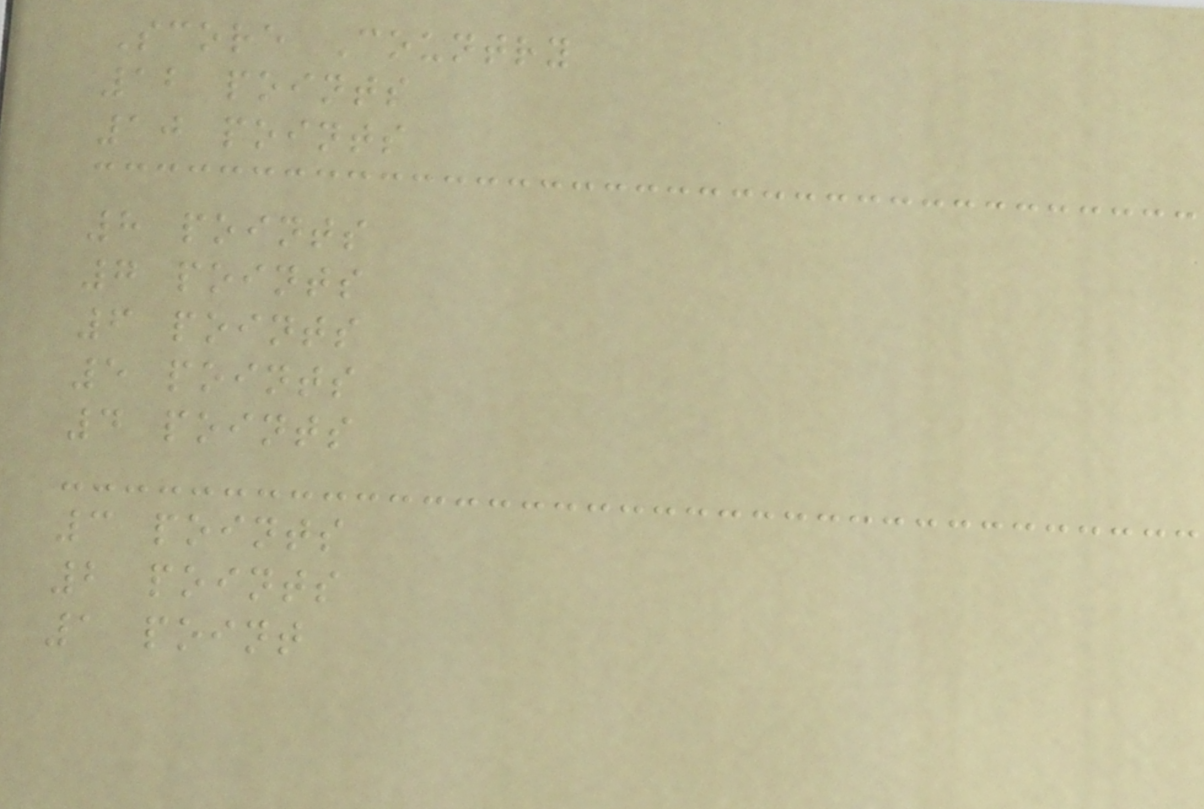Score Country
12 points
10 points
8 points
7 points
6 points
5 points
4 points
3 points
2 points
1 point
